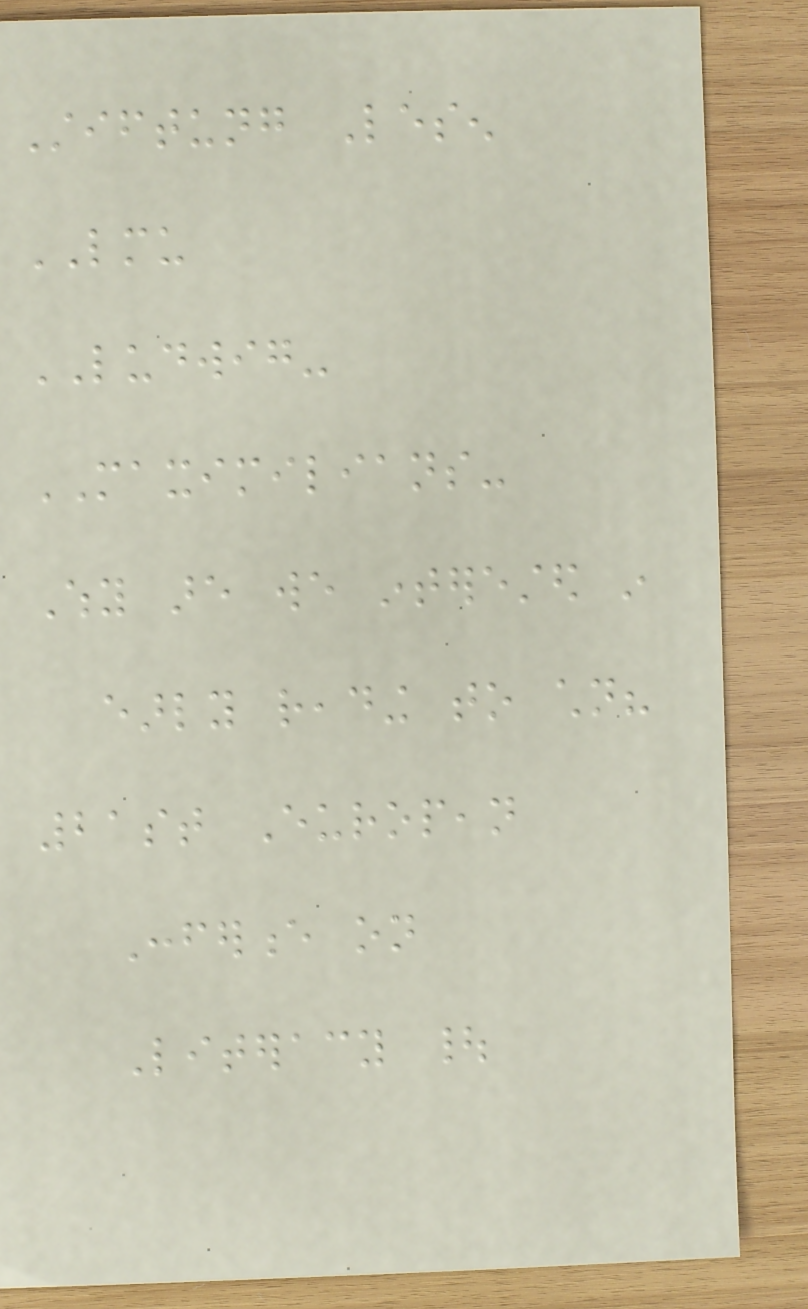Stiftung Lesen
LMU
LUDWIG-
MAXIMILIANS-
Why are we interested in
early reading to children?
21st European
Conference on
Literacy |
